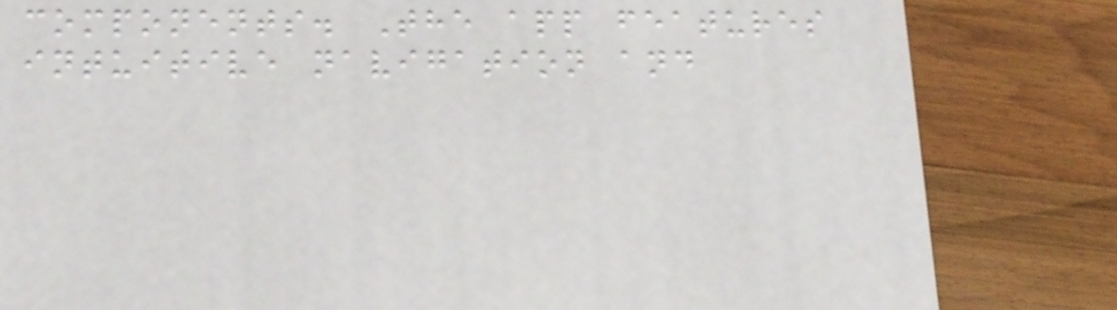components. The app features
intuitive navigation and
